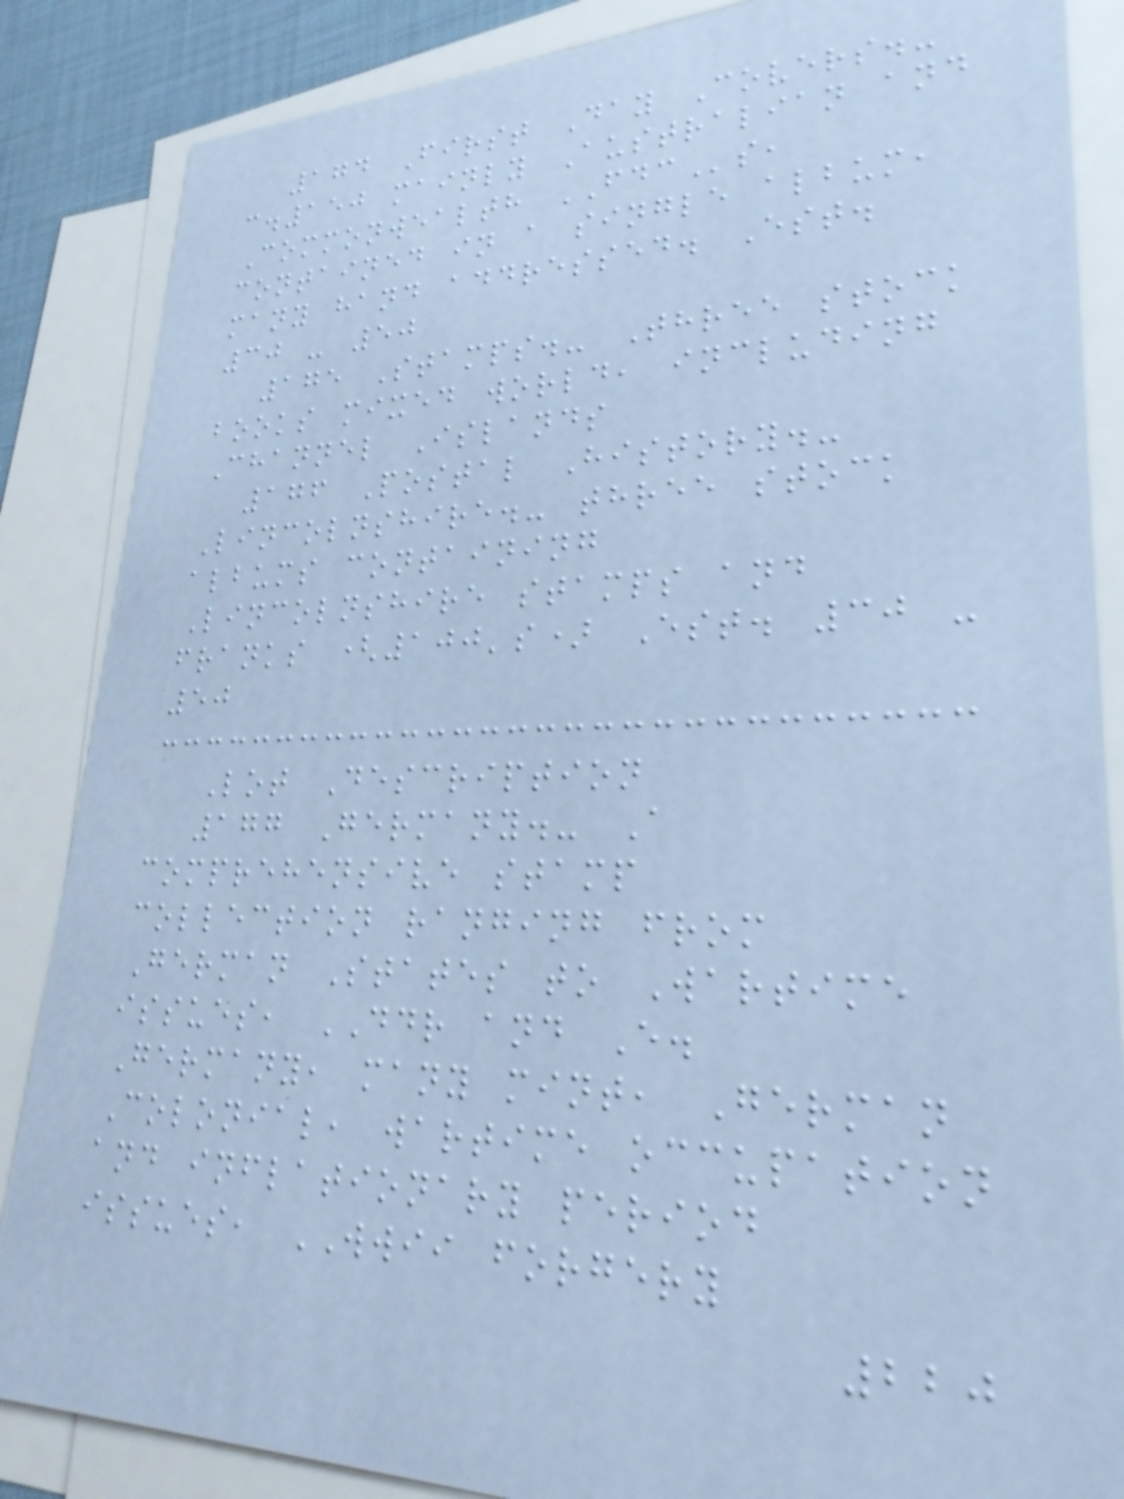174 First Day Covers.-
c.150 mainly Australian and
Commonwealth FDCs,
contained in a single album,
many hand addressed. Est.
30 - 50
175 Stamps.- Three stock
books mixed world, including
Channel Islands
176 Postal History.-
Lincolnshire.- three stock
albums containing
Lincolnshire stamps and
franks (100's) Est. 30 -
50
Lot Description
177 Germany.- A
comprehensive stamp
collection ranging from
German States to Wartime
issues, DDR and E.
Germany, many mint, German
Colonial, wartime occupation
and inflationary period
issues, WWII forgery
220
